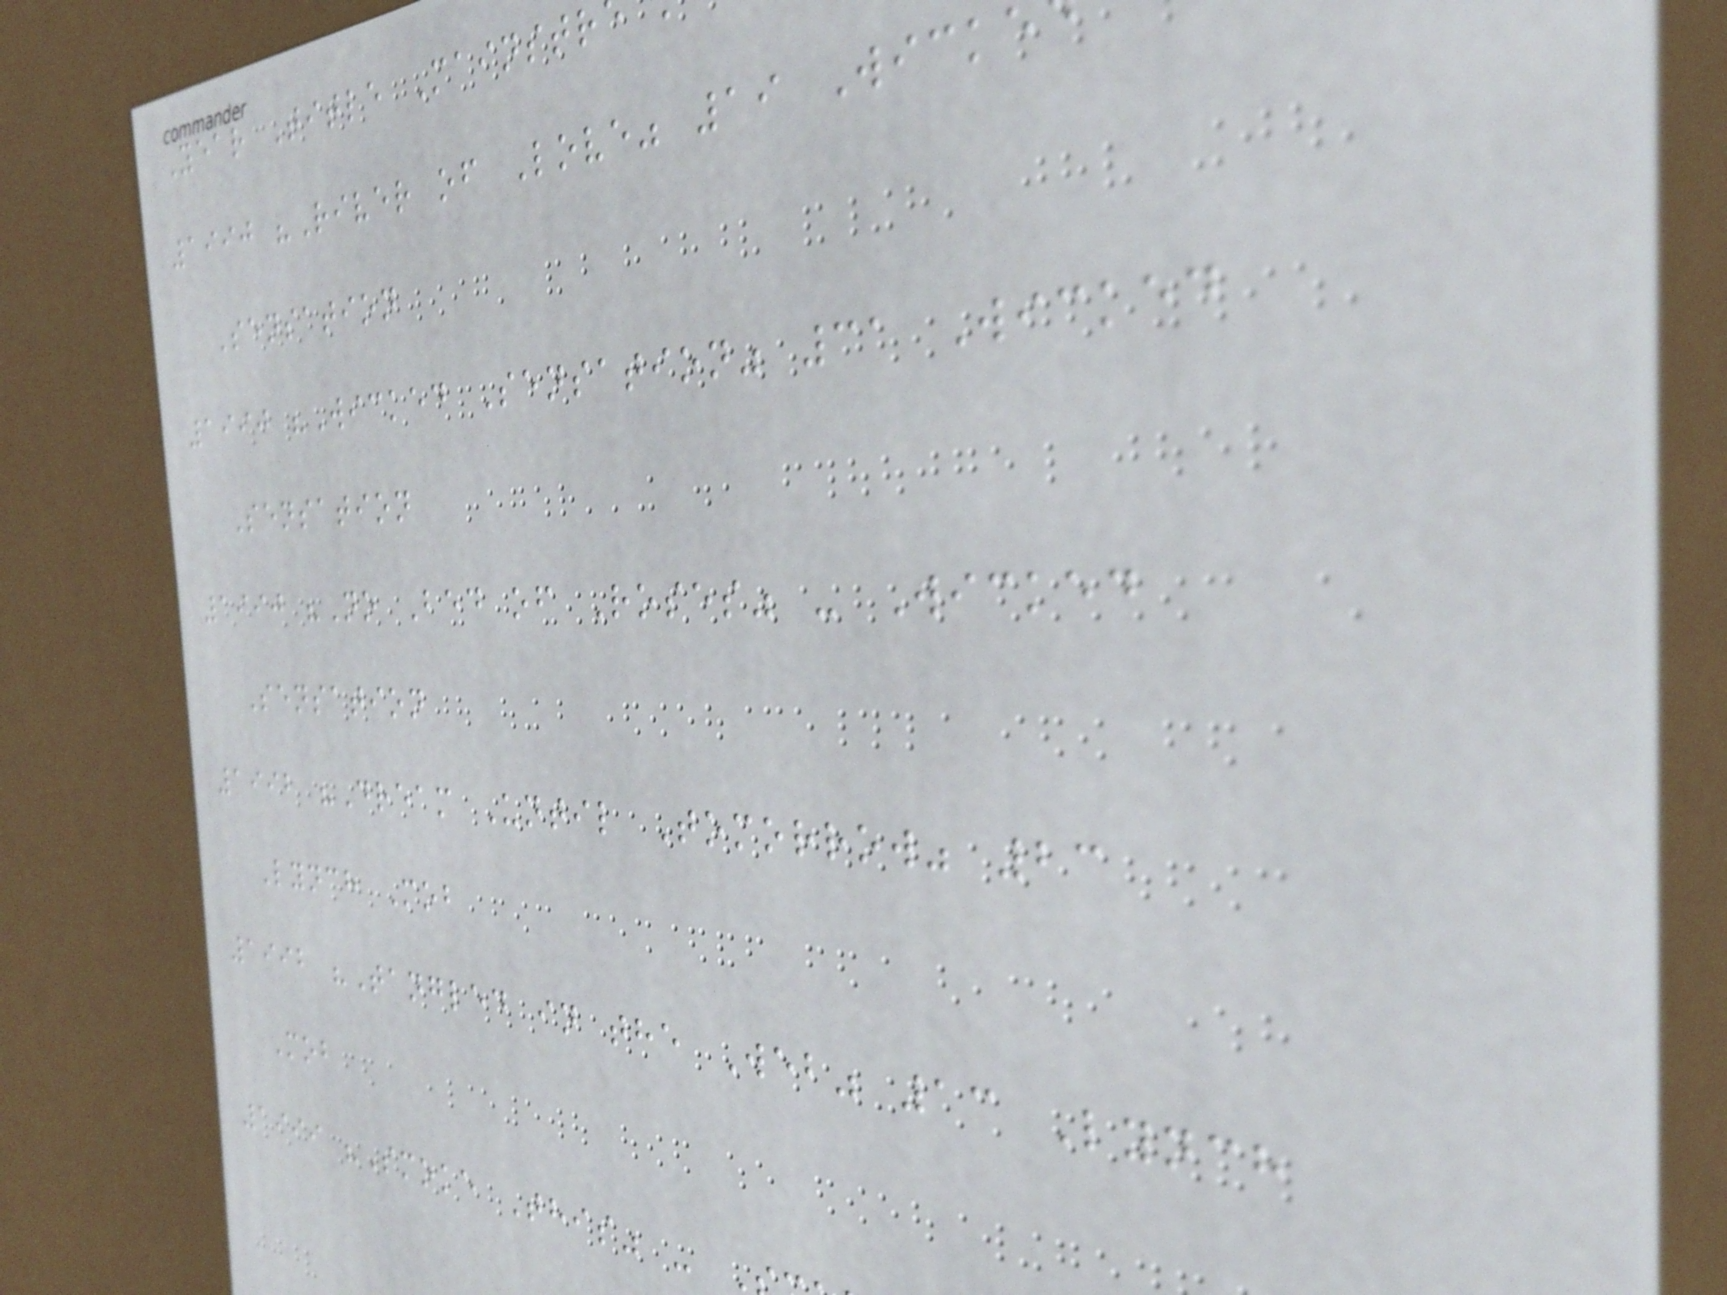Year Title Mainstr
1990 "River of Love" 19 Wicke
Sensation
1990 "Wicked Sensation" 31 Wicked
Sensation
1990 "No Bed of Roses" - Wicked
Sensation
1992 "Dream Until Tomorrow" 23
Lynch Mob
1992 "Tangled in the Web" 13 Lynch
Mob
1999 "Smoke This" -
